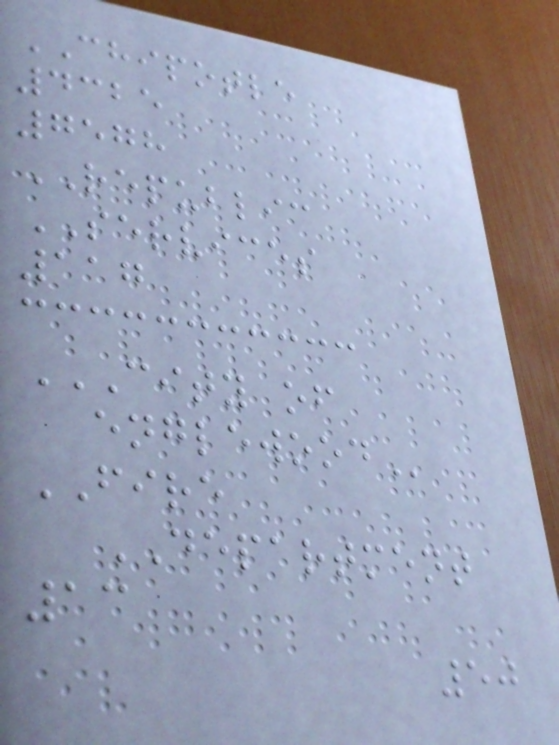CHIPOTLE
4325
7578
REPUBLIC
SERVICES
117
CITY OF
ENGLEWOOD
FIRE
DEPARTMENT
13
50
